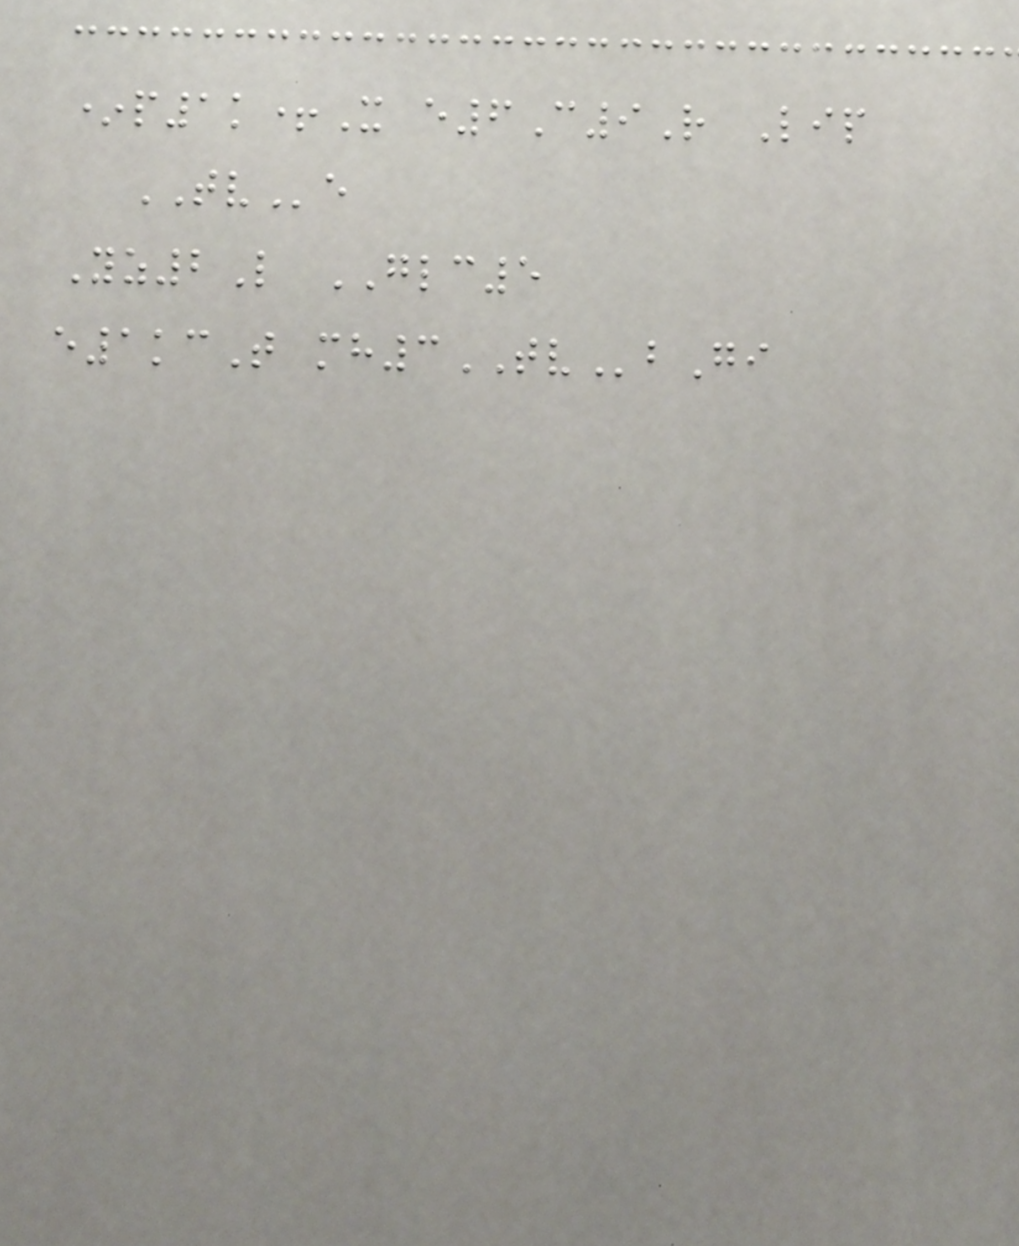*p1k+X e6C9R Lip
TVe
Yz2L GLC5
e1kcT mh3TVbGi
